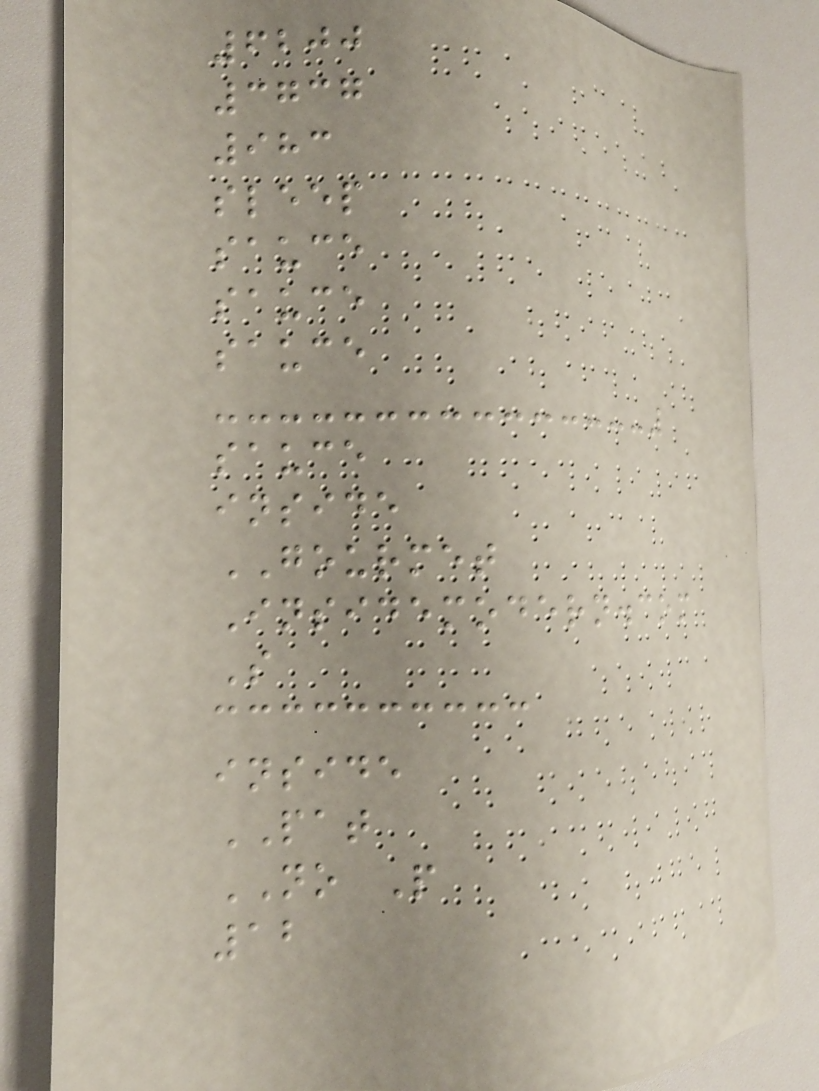6200
3737
983
sleep
sauce
sauce
sauce
sauce
inside
GOURMET
Insidemodern.com
S
inside
PAT
NO P
12
